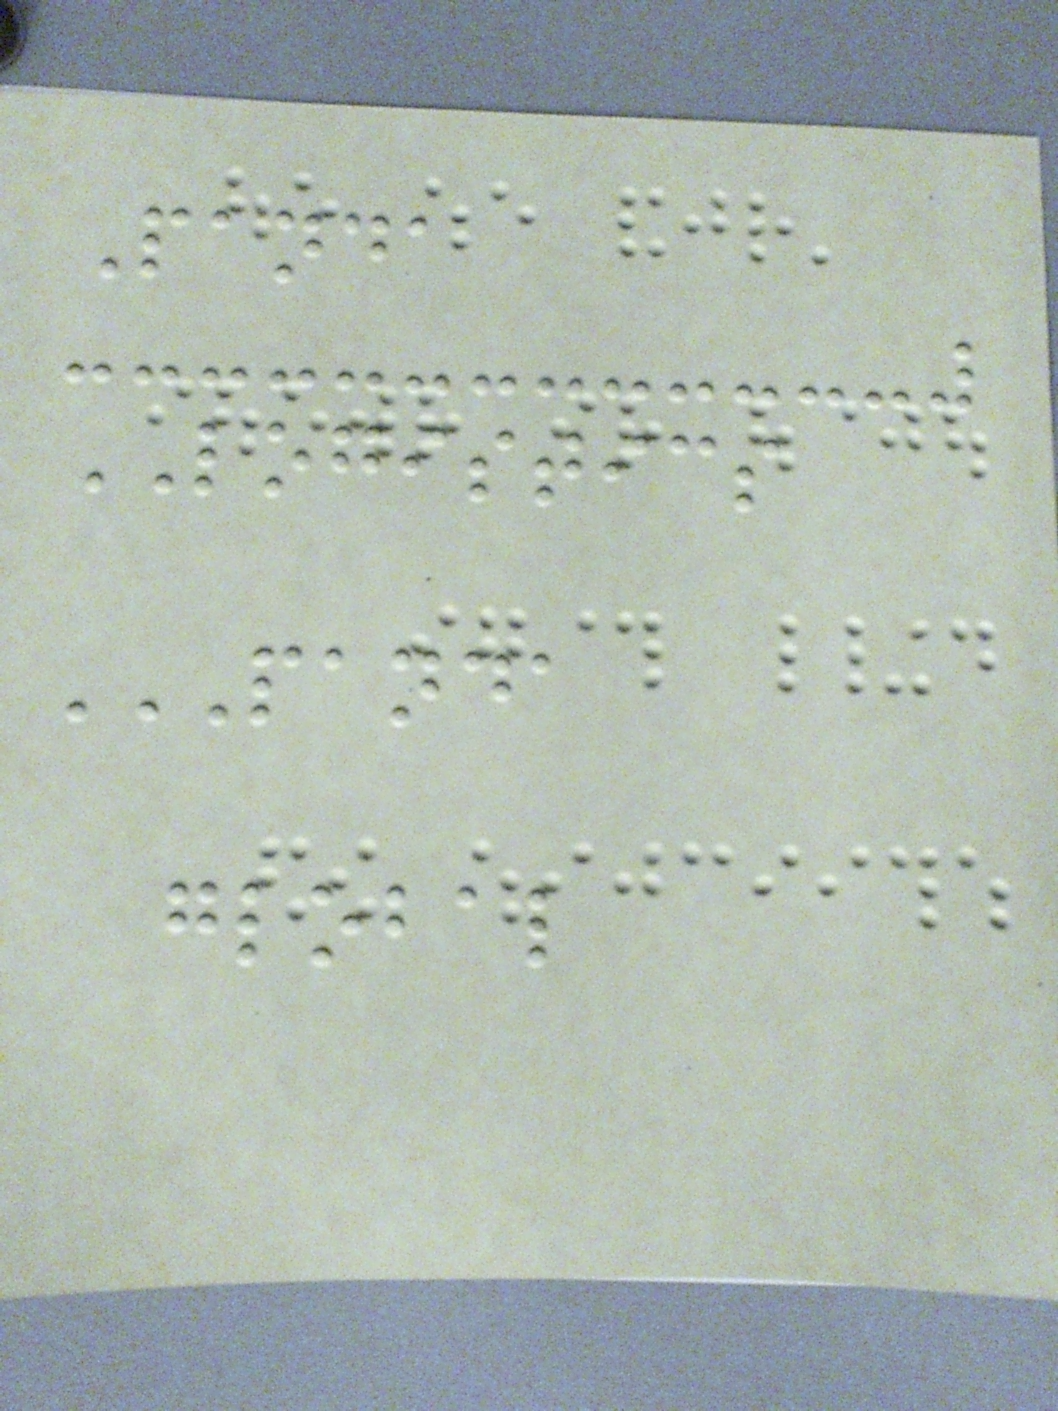Panda
LOGISTICS
PANDA
GLOBAL
